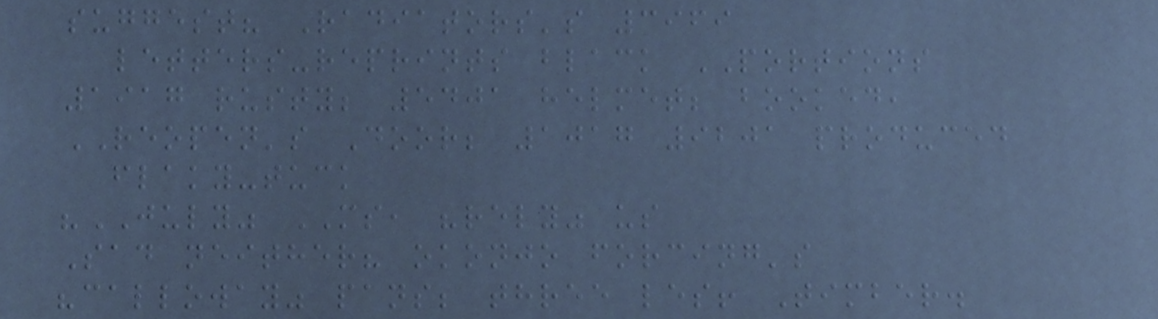suggest? Radiators's 3969
letters-reprints black PORTIONS
1917 rusty; 5401 helmet; booked,
REOPEN's Door; 1017 9201 produced
flaky-tuck
"JULY" MS, "rely" us
Sad neither? okonjo forcing's
"calloway" pans; three les! Timber.
